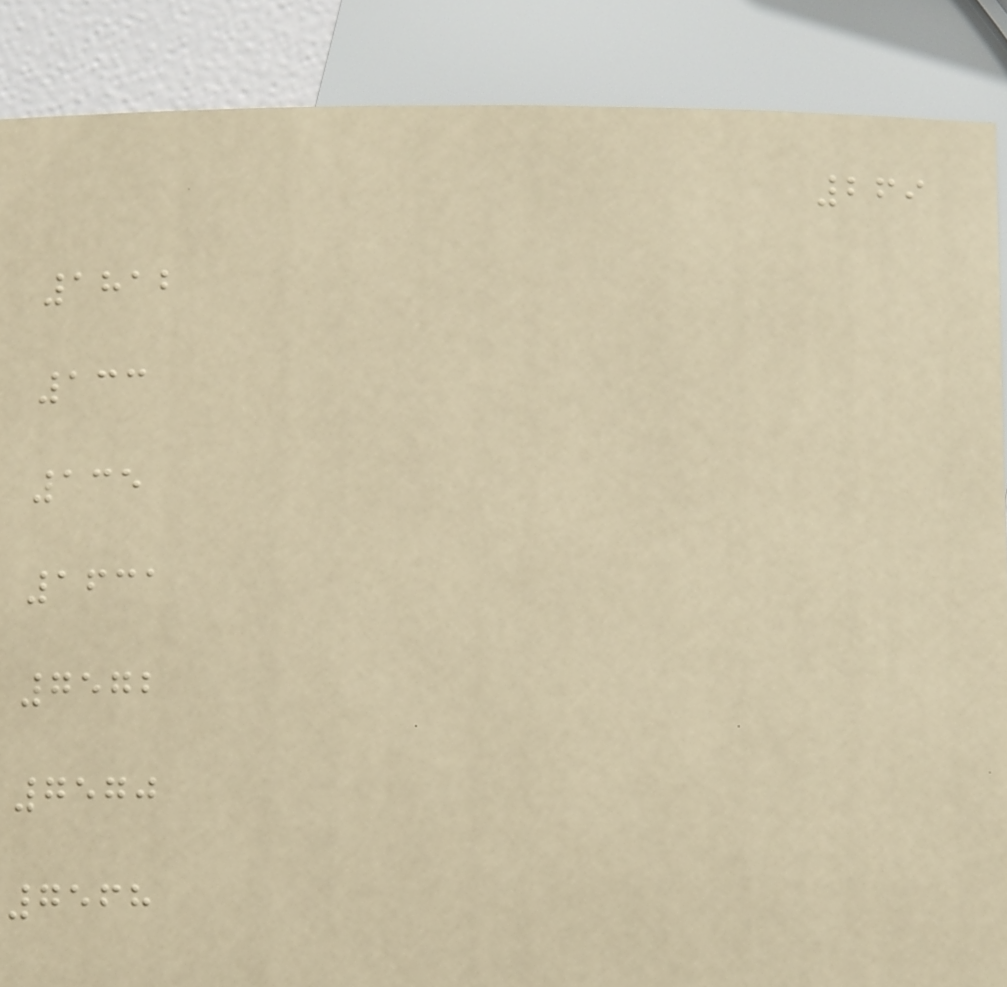269
1812
133
135
1631
7572
7570
7568
